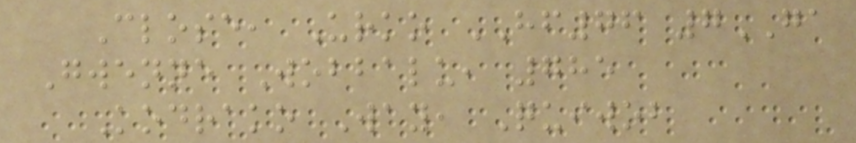Close, Urko HF76 7GA
Gwenne Wobbalu, 785
Kodrako Way, Quiwob
